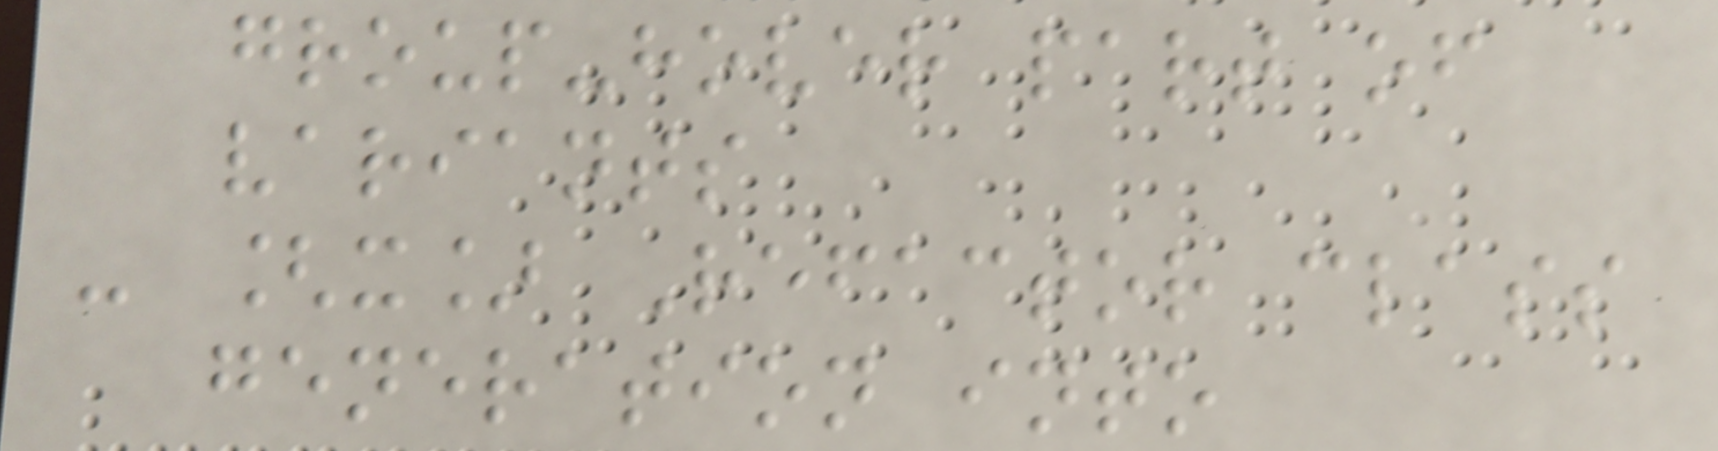group-hover part of
variants
- [x] Refactor class
generation into
